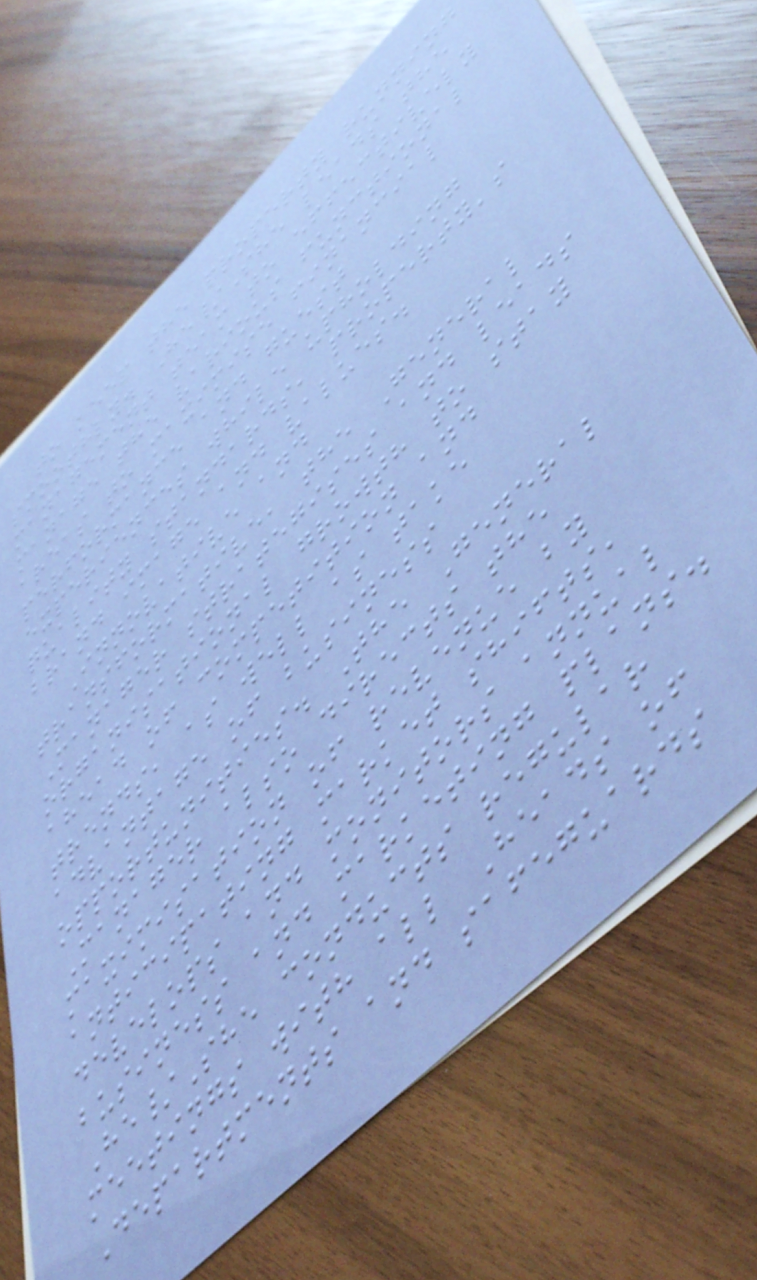to keep the property running
smoothly. He/She leads the
management team to effectively
manage the various functional
areas to maximise financial
performance and guest
experiences while upholding
quality standards, property's
brand image and values.
Innovative and
transformative, the General
Manager strategises and leads
organisational growth to stay
ahead of competition and
trends, as well as take
advantage of business
opportunities. The General
Manager also directs the
maximisation of revenue by
anticipating market shifts,
develops and monitors annual
business and marketing plans.
He/She conducts regular
meetings with all Heads of
Departments and safeguards
